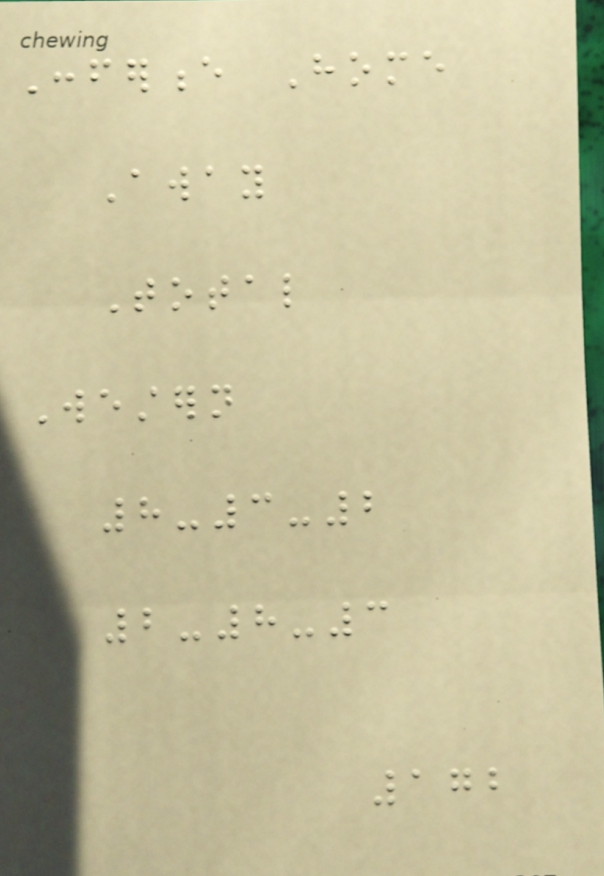Conference Home
Away
Total
Western
8-3-2
2-8-3
172
